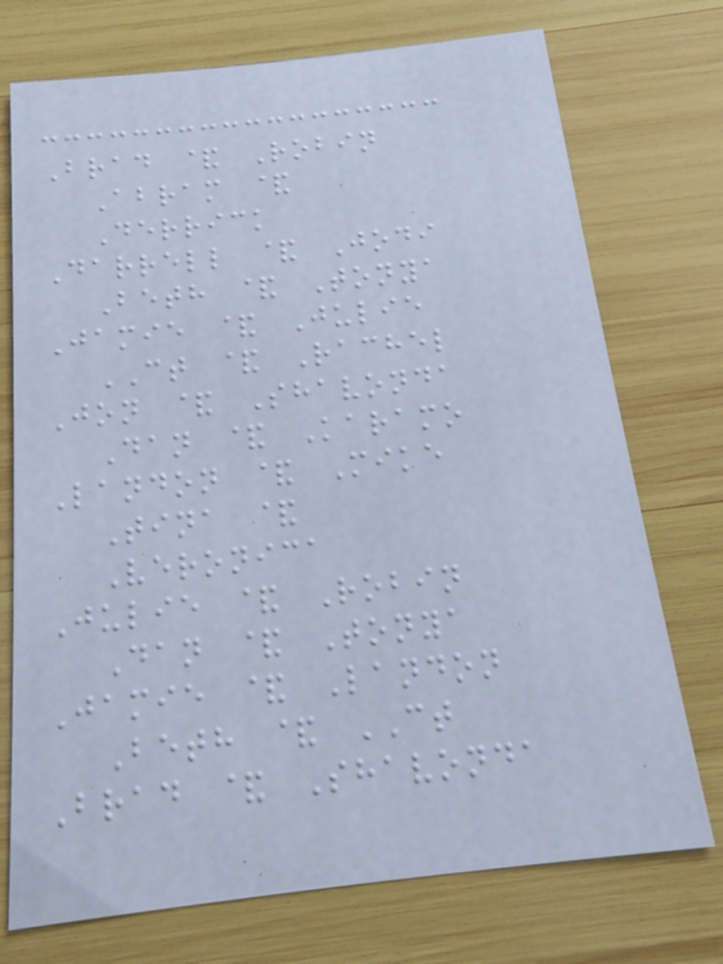Brad & Robin
Abram &
Derrick
Darrell & Jodi
Beth & Tonya
Jamie & Julie
CT & Rachel
Jon & Shavonda
Dan & Karamo
Landon & Mike
Tina &
Veronica
Julie & Robin
Dan & Tonya
Jamie & Landon
Beth & CT
Brad & Shavonda
